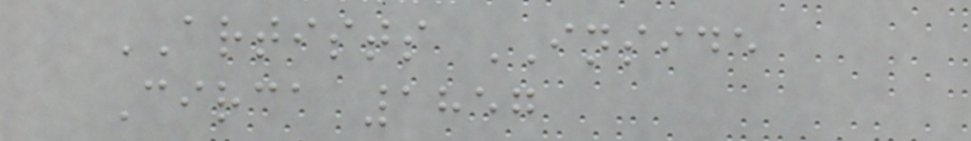ARTISTS INSIDE
Circa 1857
